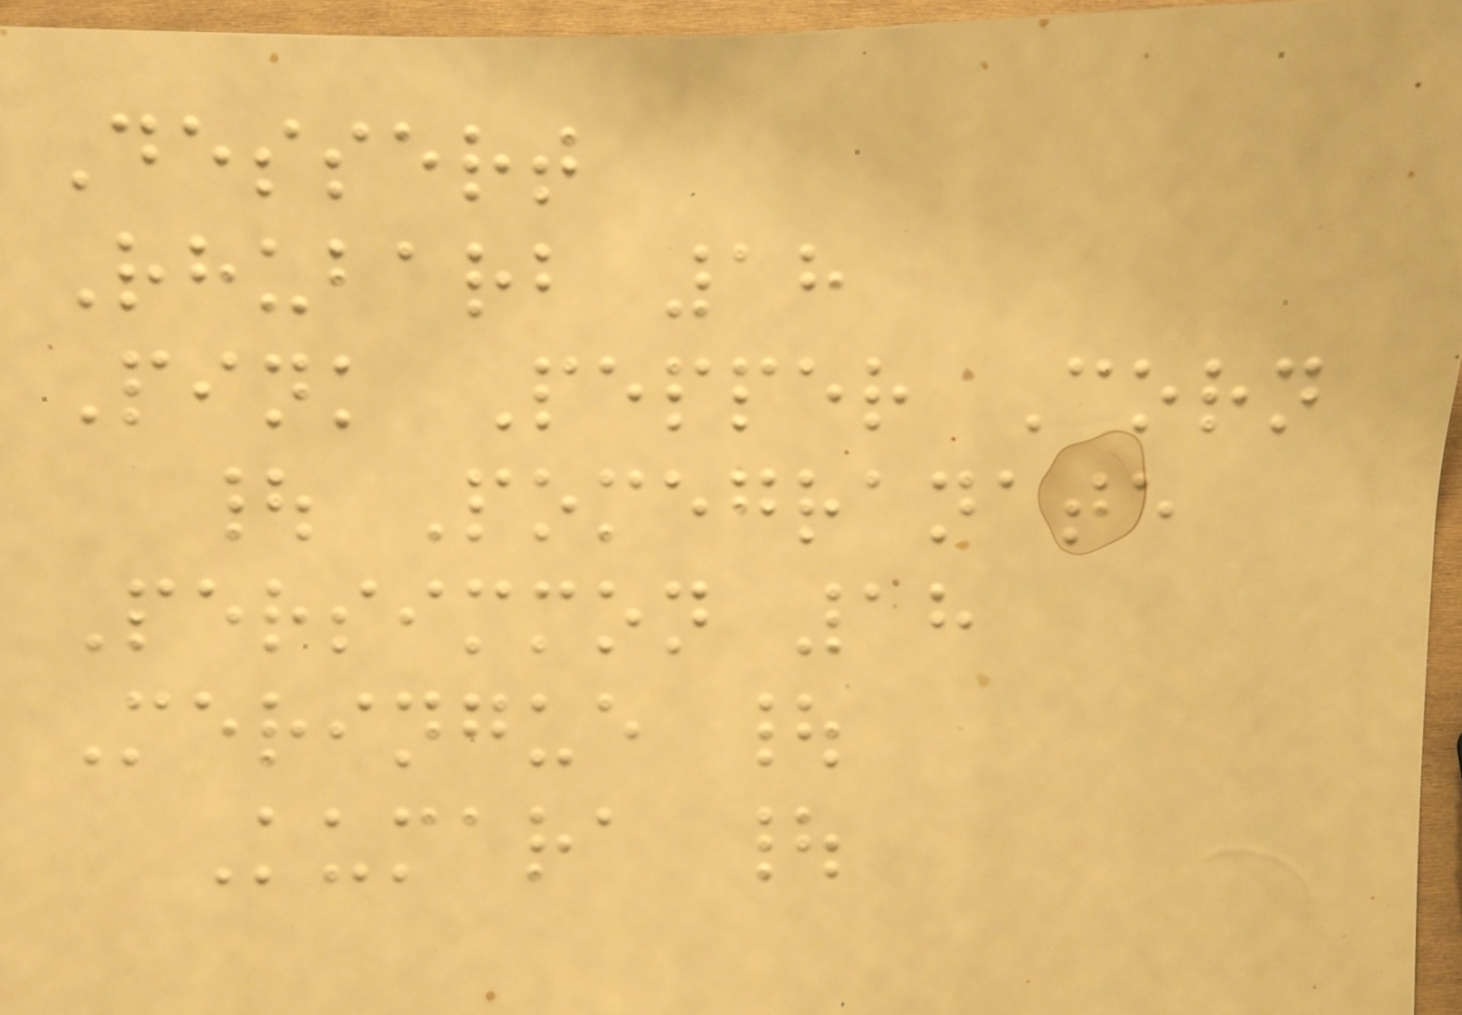Dessert
Rhubarb 18
Pink Pepper Corn
| Pomegranate
Persimmon 18
Meringue |
Kumara |
